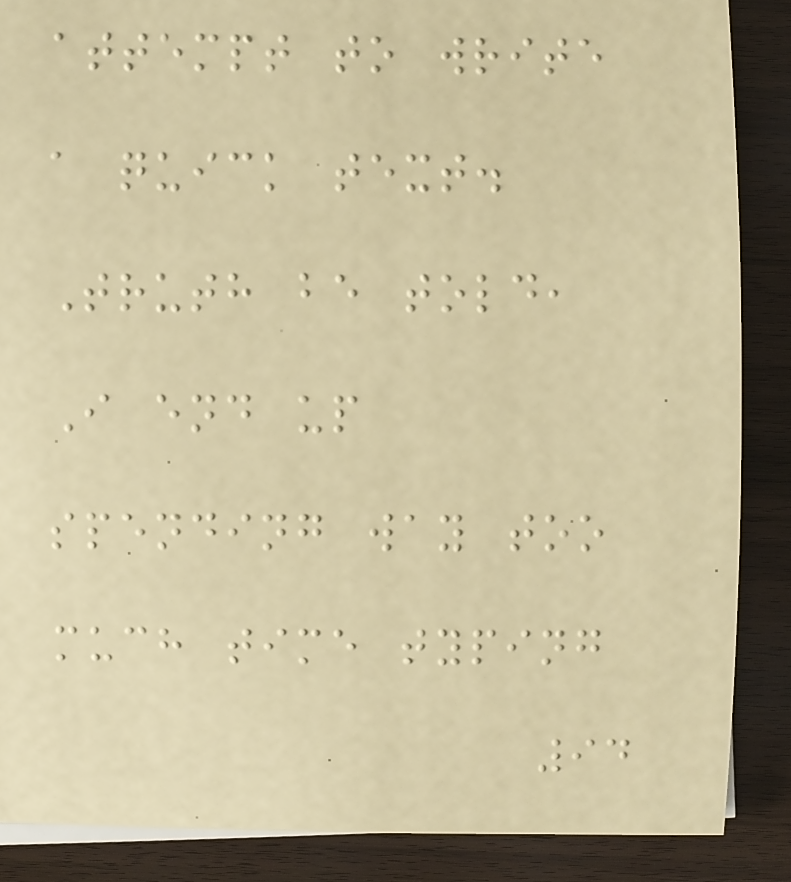attempt to write
a quick text.
Truth be told,
I end up
spending way too
much time typing
94
